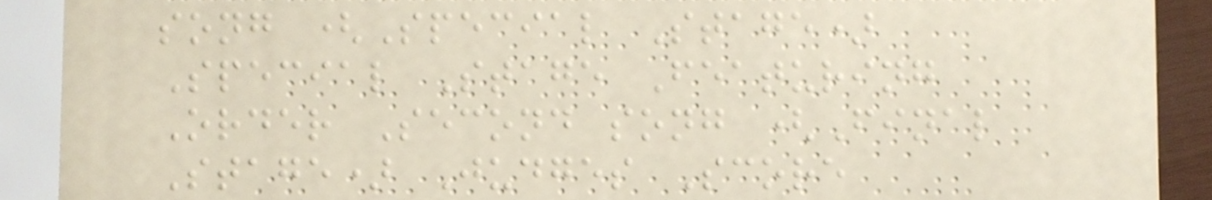song (Special Stage)
Special Stage Featuring
Order Second song (Final
Stage) Judges Score
